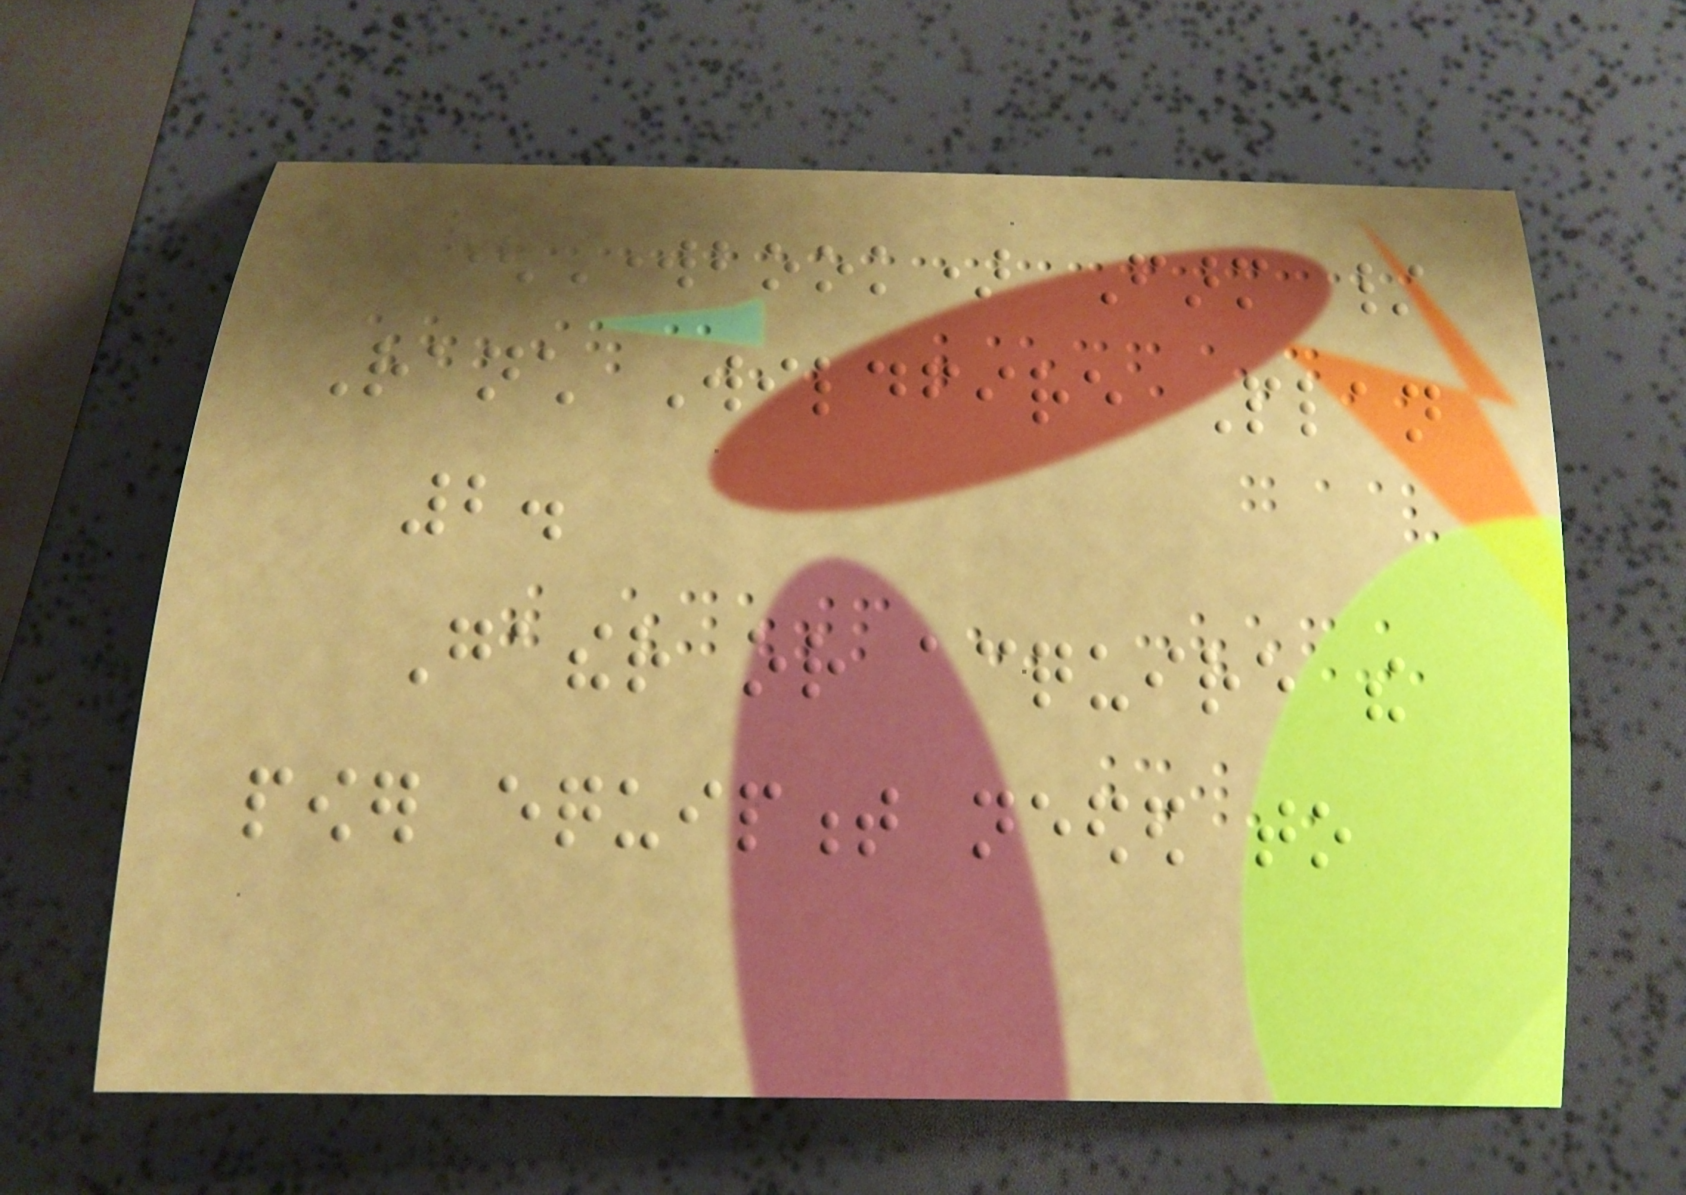(Workbook) Farm /
Ranch Wildfire Plan
2.
Gather or acquire the
power equipment needed to
